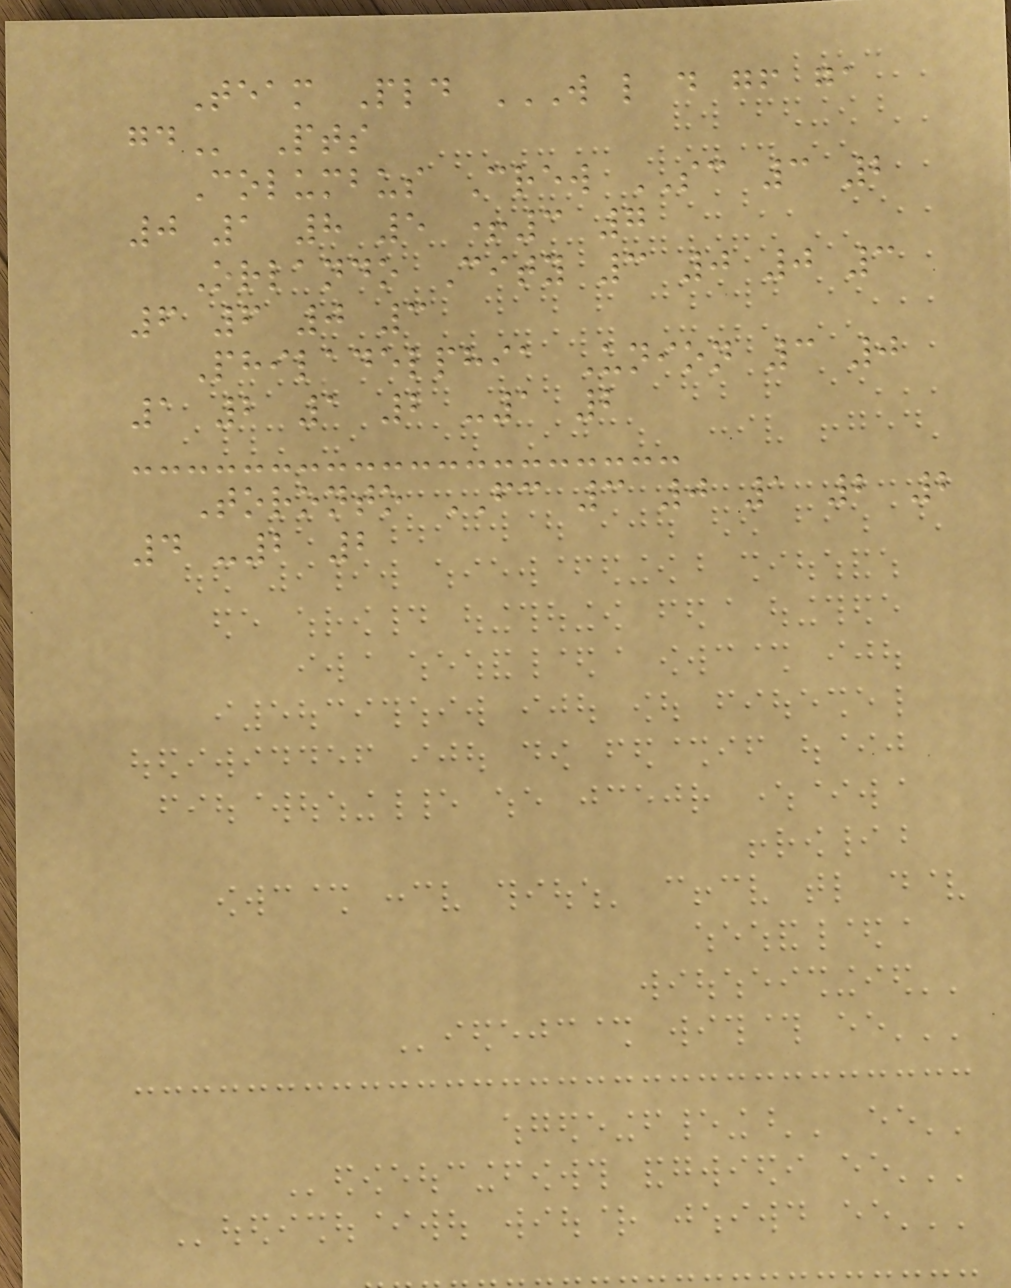Team Pld W L D GF GA
GD Pts
Columbus Crew SC 3 2
0 1 8 5 +3 7
Orlando City 3 0 0 3
6 6 0 3
Philadelphia Union 3 0
1 2 1 2 -1 2
Toronto FC 3 0 1 2 2
4 -2 2
